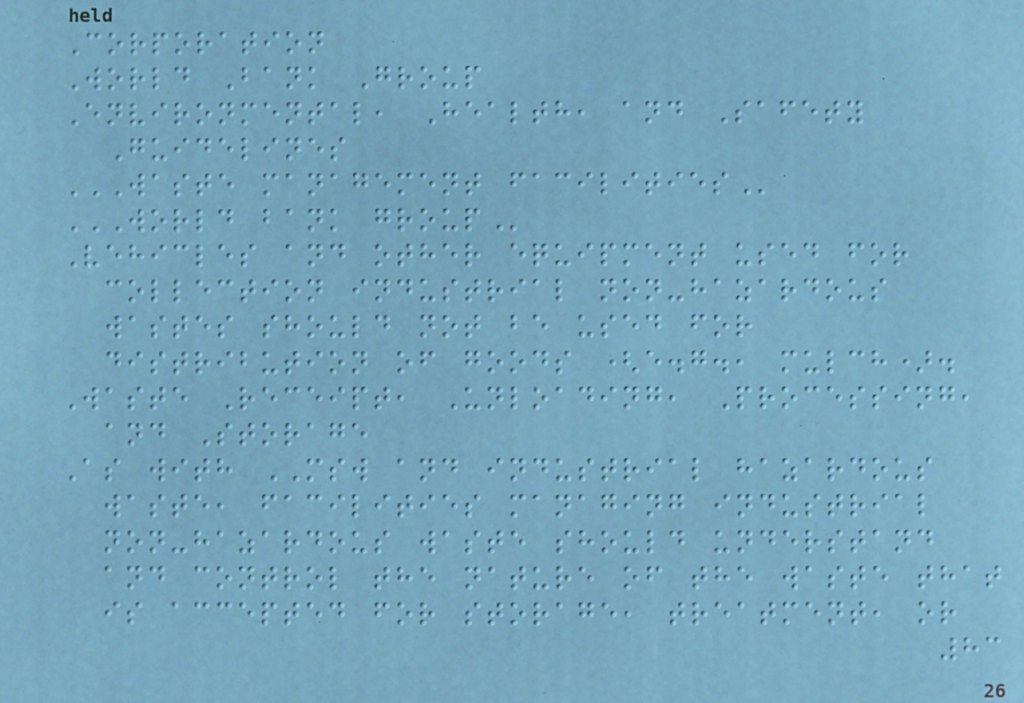Corporation
World Bank Group
Environmental, Health, and Safety
Guidelines
WASTE MANAGEMENT FACILITIES
WORLD BANK GROUP
Vehicles and other equipment used for
collection industrial non-hazardous
wastes should not be used for
distribution of goods (e.g., mulch).
Waste Receipt, Unloading, Processing,
and Storage
As with MSW and industrial hazardous
waste, facilities managing industrial
non-hazardous waste should understand
and control the nature of the waste that
is accepted for storage, treatment, or
83
